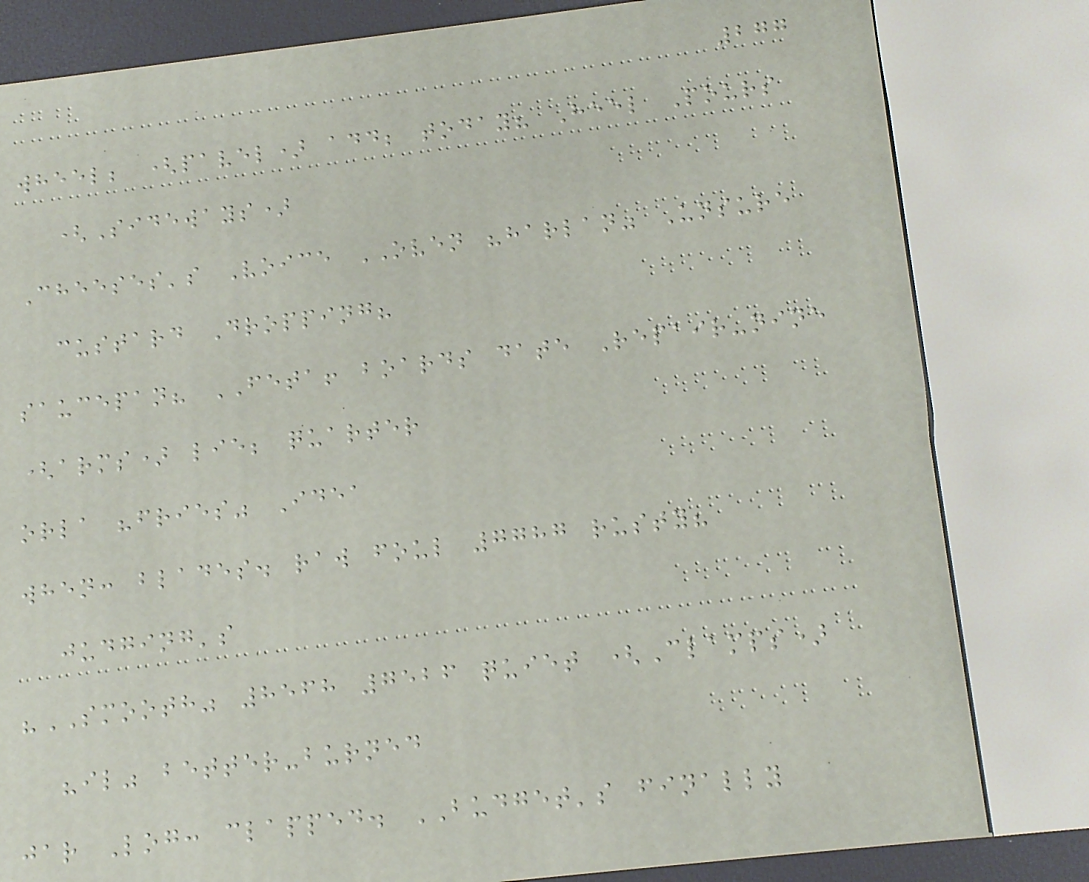277
wheel; (pavel) add; today? Heel Pours
(Sideways)
Cheeses's Voice OVEN "harlan" Unsure
custard Dropping?
saucepan? FETA! boards date Repair-nine
(arms) lie; quarter
orla "fries" Idea
when: blades. raw foul 7787 rusty?
judging's
"SMOOTH" 8568 7526 quiet (Clamps)
"il" better-burned
jar Log: clapped. BUDGET's finally
